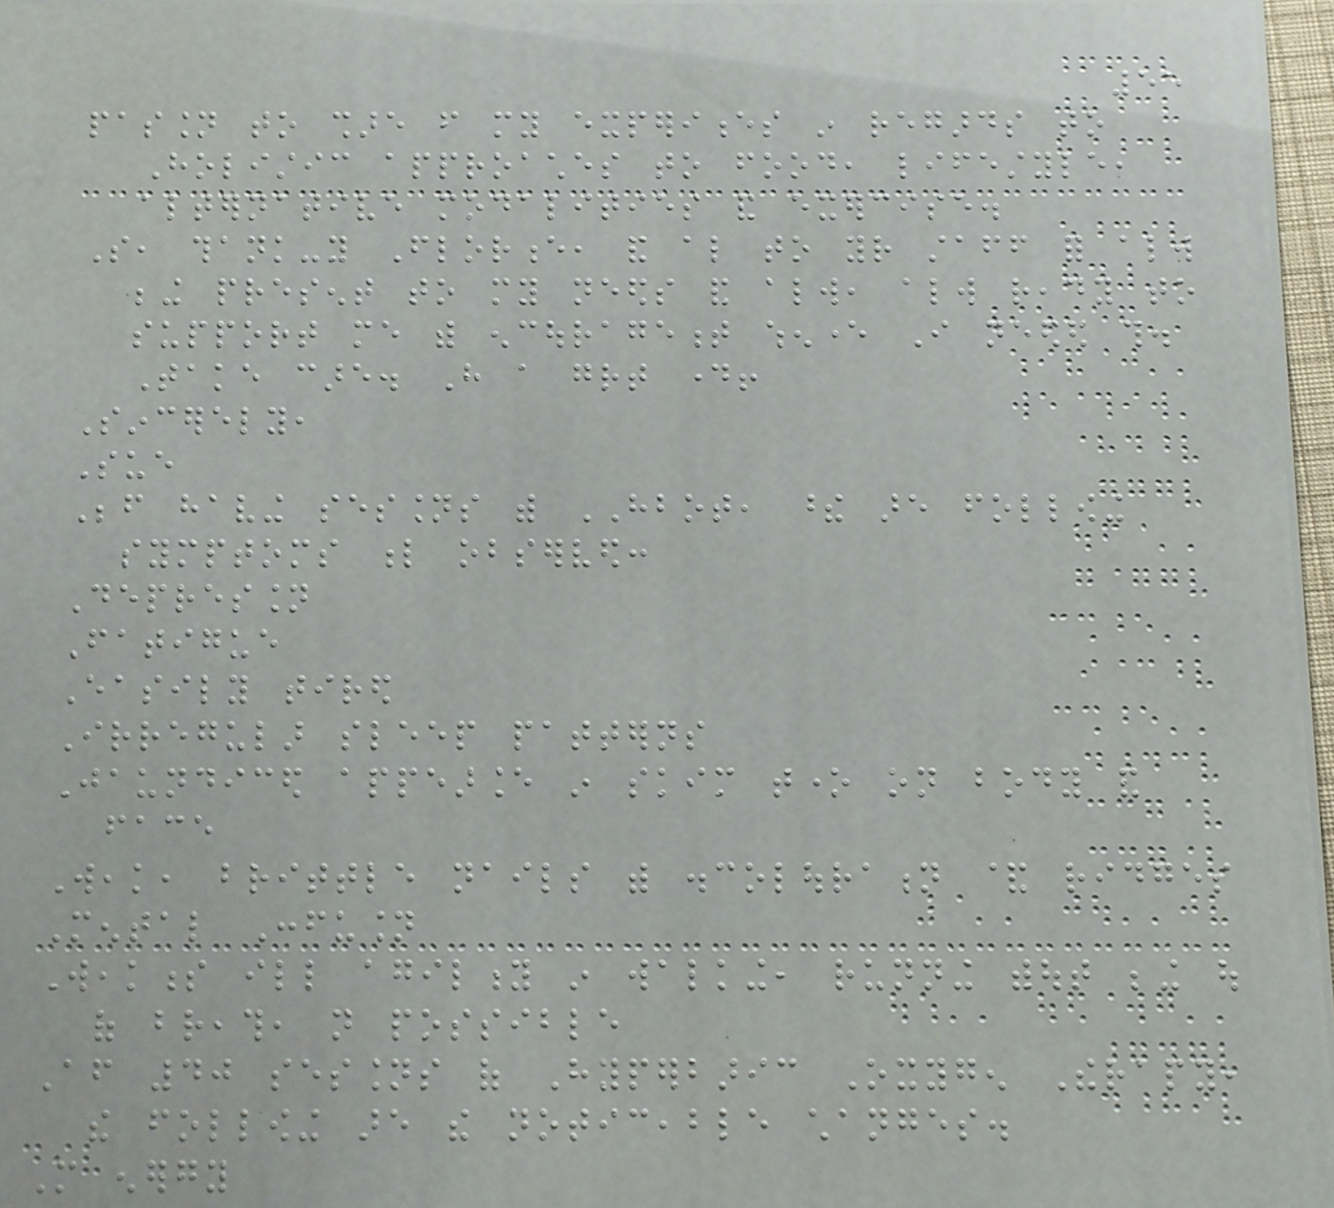55
passion to share from my experiences in regards to
Holistic approaches to food, lifestyle,
alternative modalities and exercise.
So, thank-you Florence, and also to your staff for always
being present to my needs and always, always ready to
support me with encouragement whenever I needed this.
Take care. Have a great day!
Sincerely,
Sue
Before having sessions with HBOT, these are following
symptoms l observed:
Depression
Fatigue
Easily tired
Irregular sleep patterns
Jaundiced appearance in skim tone on body and
face
Weak, brittle nails with discolouration & ridges
Mental Confusion
Weakness ill agility in walking, running without being out
of breath, not possible
After 40 sessions of Hyperbaric Oxygen Therapy,
the following are the noticeable changes.
More energy
